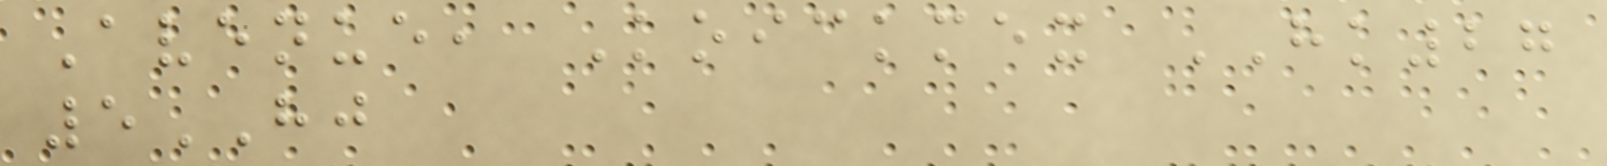Avenue, Koickmex HK27
5HJ
